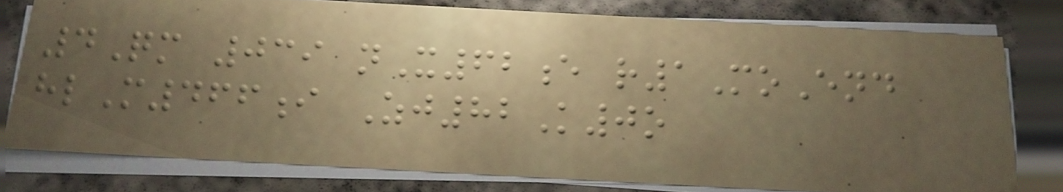4Qm 039 nX62e r1MoEnd
hlM466i Zj82K0o
